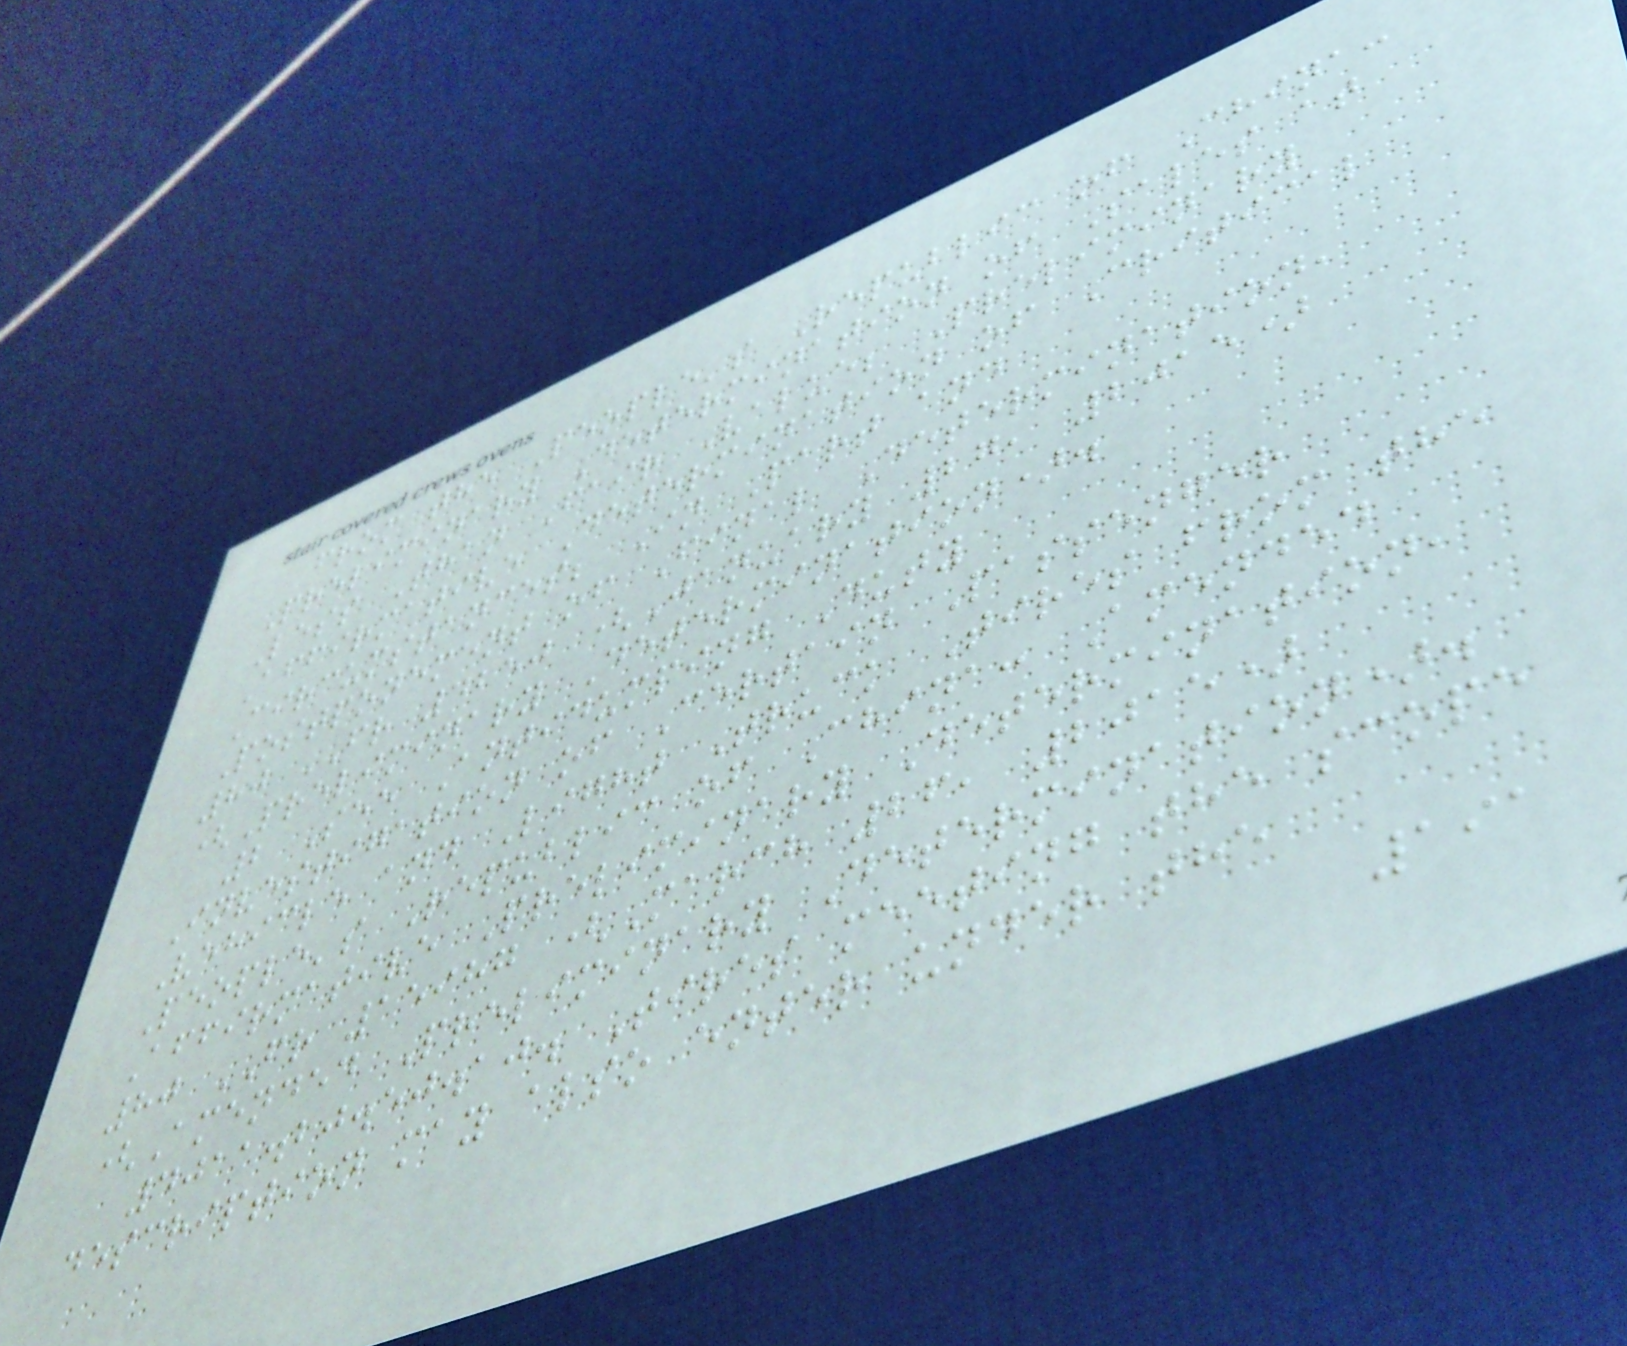from the People's Republic of China:
Preliminary Determination of Sales at
Less Than Fair Value; Preliminary
Affirmative Determination of Critical
Circumstances; In Part and
Postponement of Final Determination,
80 FR 4250 (January 27, 2015)
(Preliminary Determination).
2 See Antidumping Duty
Investigation of Certain Passenger
Vehicle and Light Truck Tires from the
People's Republic of China: Amended
Affirmative Preliminary Determination,
80 FR 15987 (March 26, 2015)
(Amended Preliminary Determination).
4011.20.50.10. Tires meeting the scope
description may also enter under the
191
